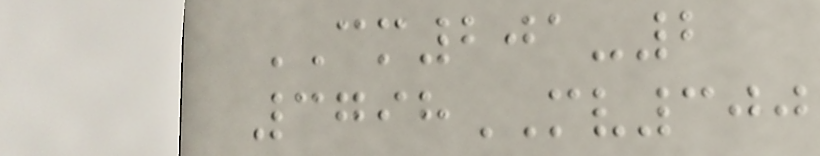CM201-2
3798MV300
